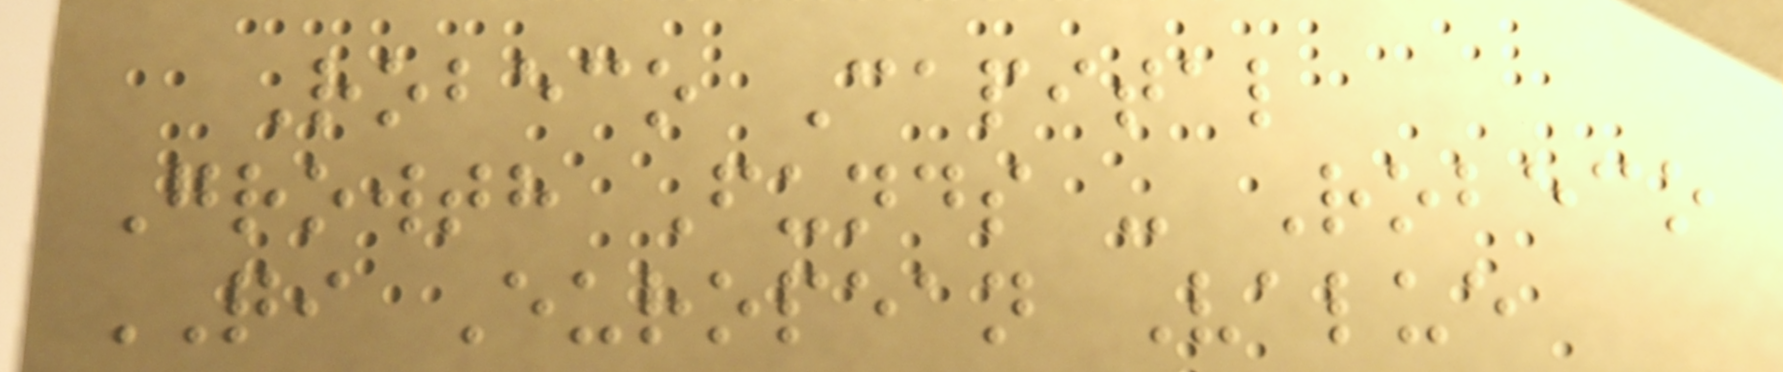Robeco Capital
Growth Funds - Robeco
QI European Value
